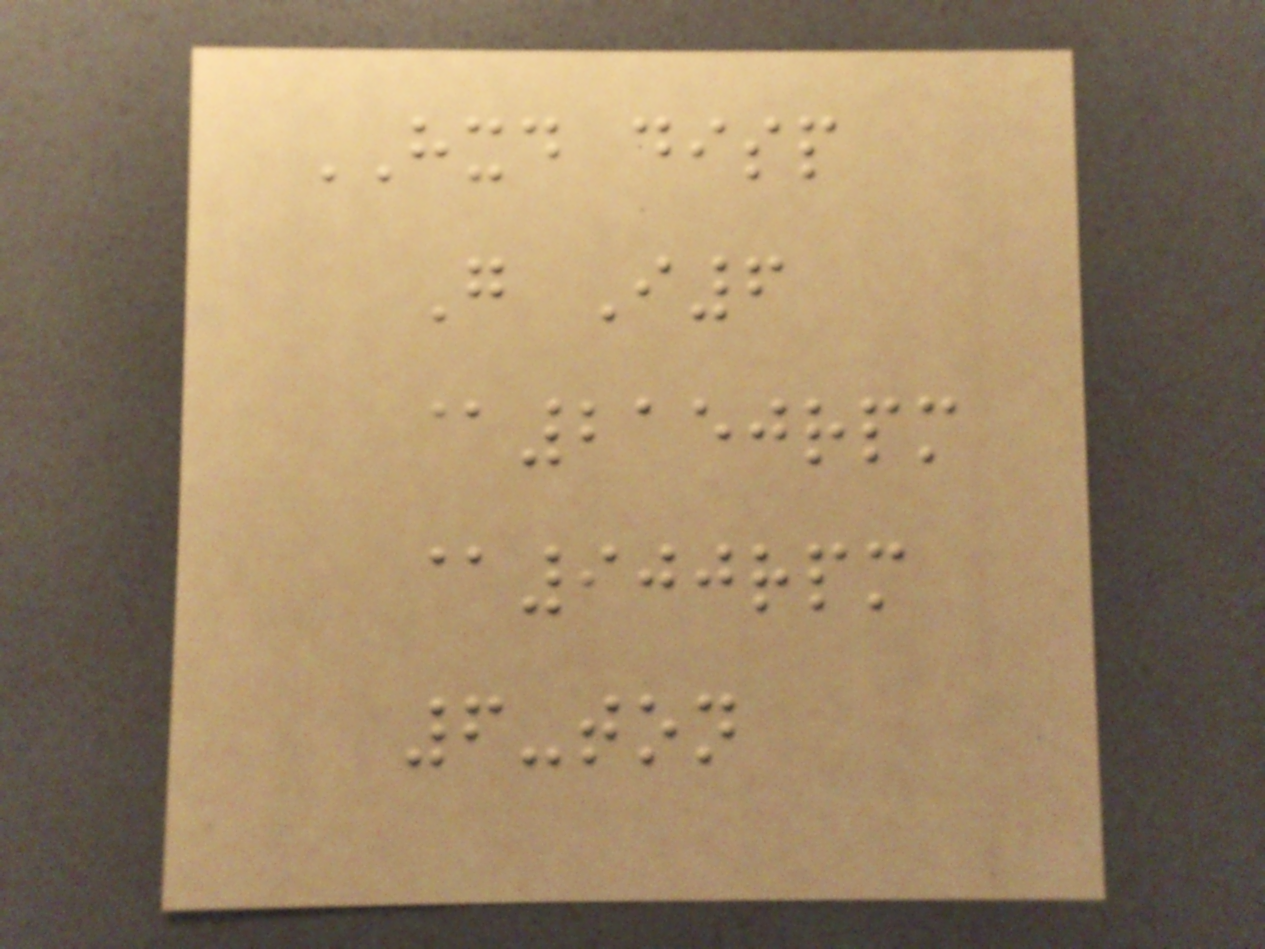HXD disp
G I6
@2150rpm
@900rpm
6-ton
